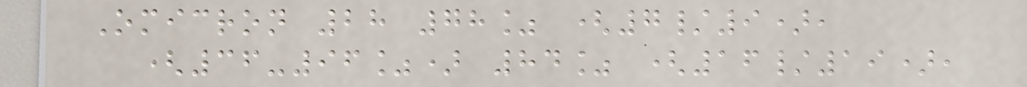Omicron 28 78% (7/9),
(36-96%) 84% (16/19),
